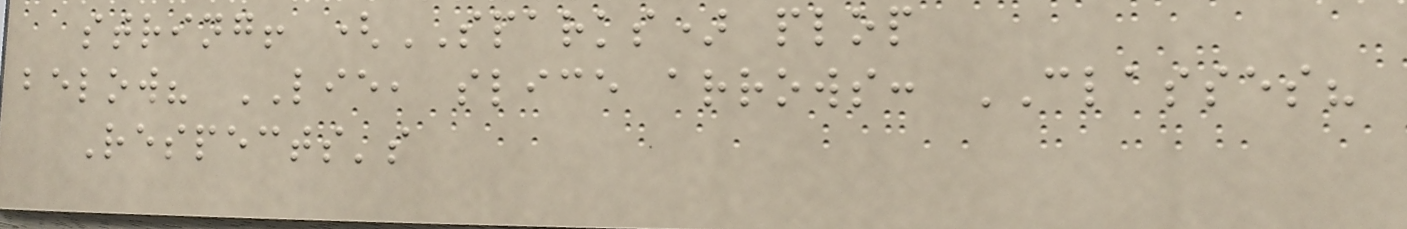string! (SPARKS) plop
below? LIE, slice arrows: CLASSES?
Respects's
